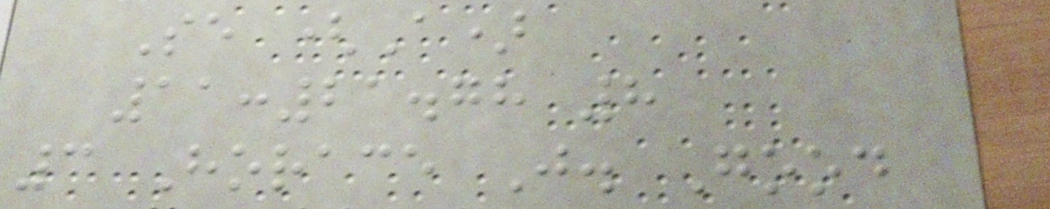Se (A)
11:21.78 8
3 Horace J. Good
